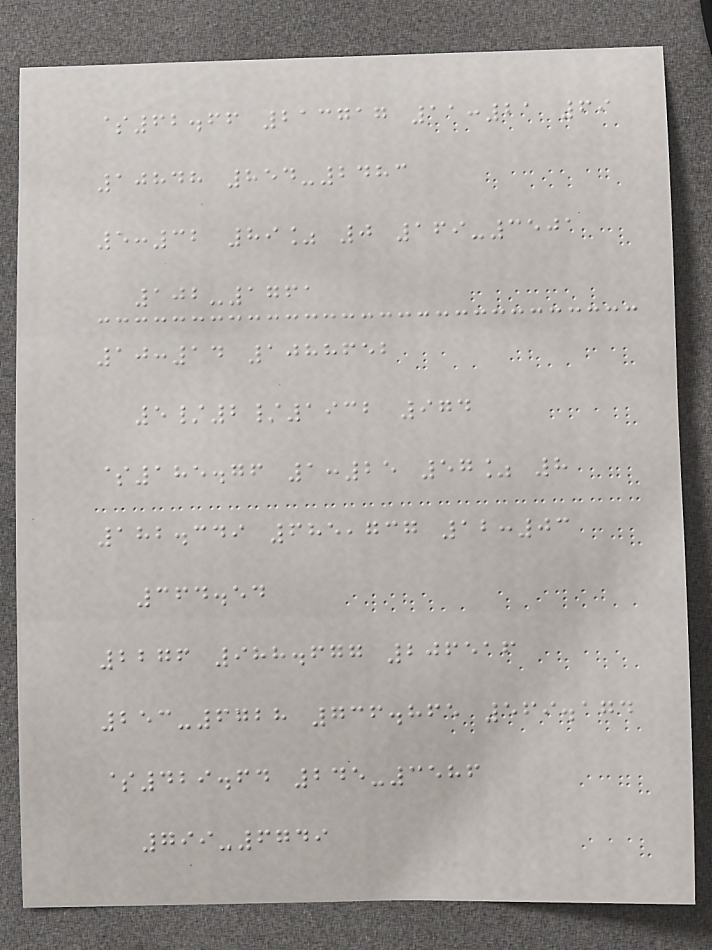$62.66 213717 11:21 69
10848 854-2483
5:32 89% 0 169-3501
102-1761
10:14 1088652
5/2/1932 974
$185.76 1:25 57% 8
182.349 685,737 12:03
364.54
2276 988.677 206516
253-6728 736.865 569.174
$429.64 245-3586
799-6749
